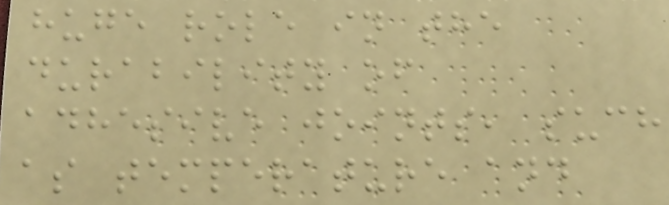huge role in the
durability of
adhesive joints, such
as temperature and
